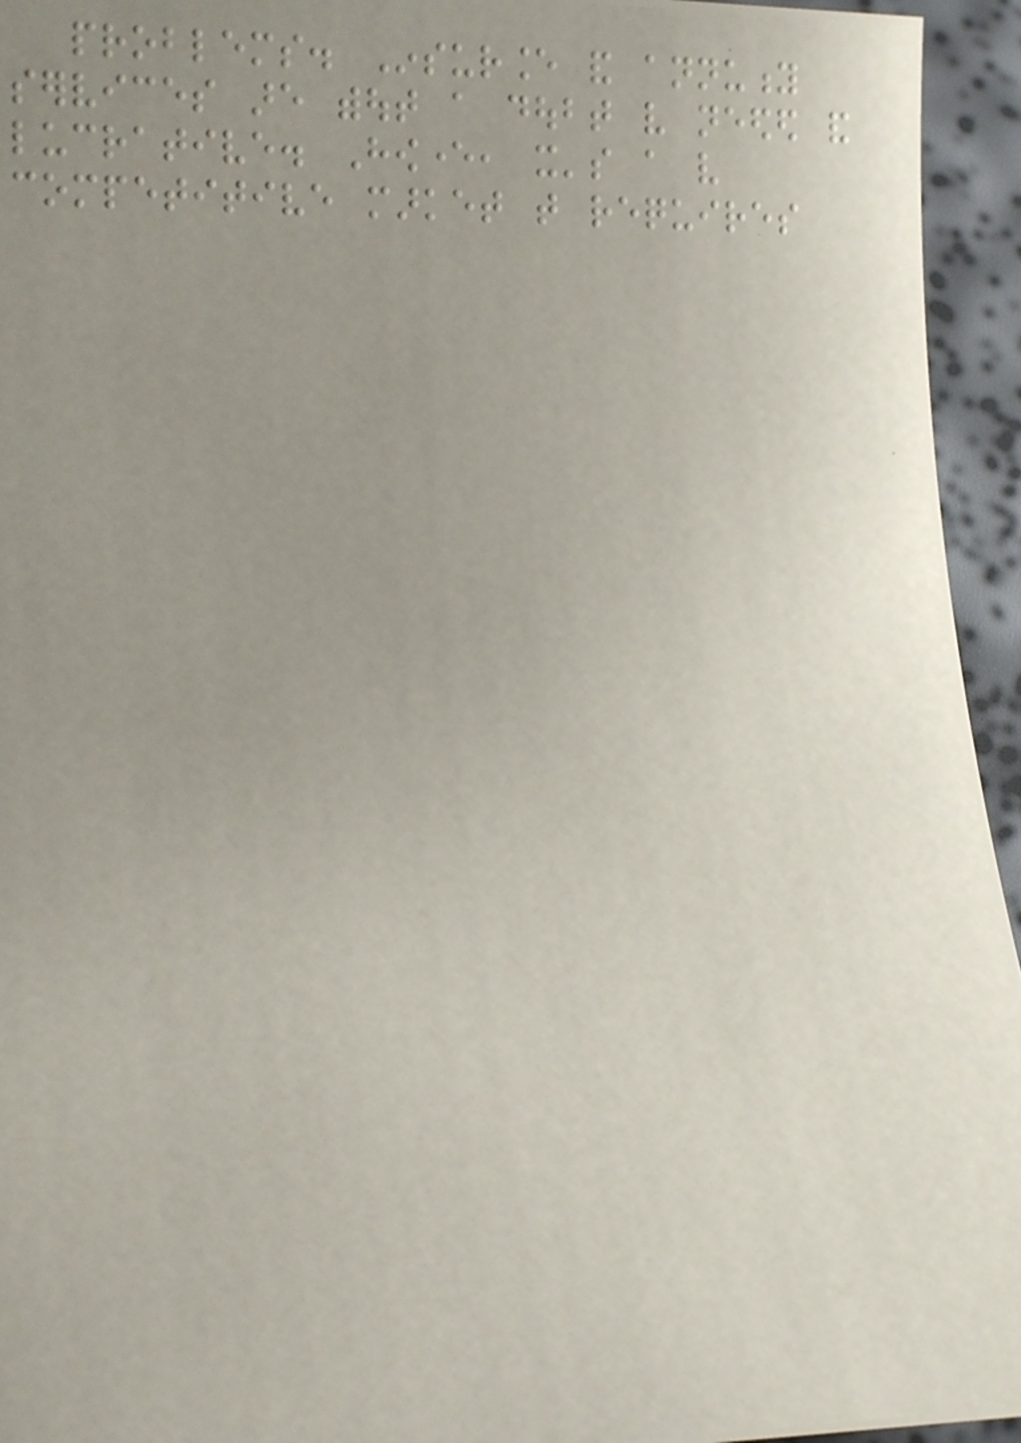problems. Insurance and annuity
services are without a doubt very needed and
lucrative. However, it's a very
competitive market that requires
